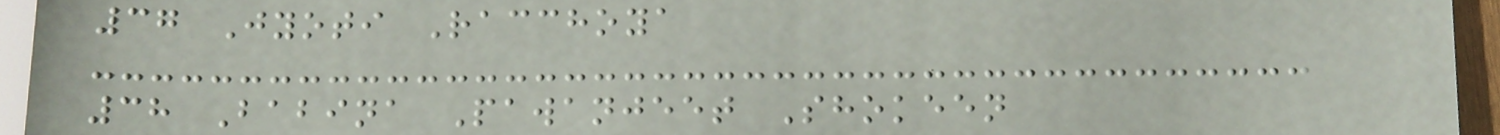37 Jyoti Racchoya
38 Babina Pawanjeet Shokeen
